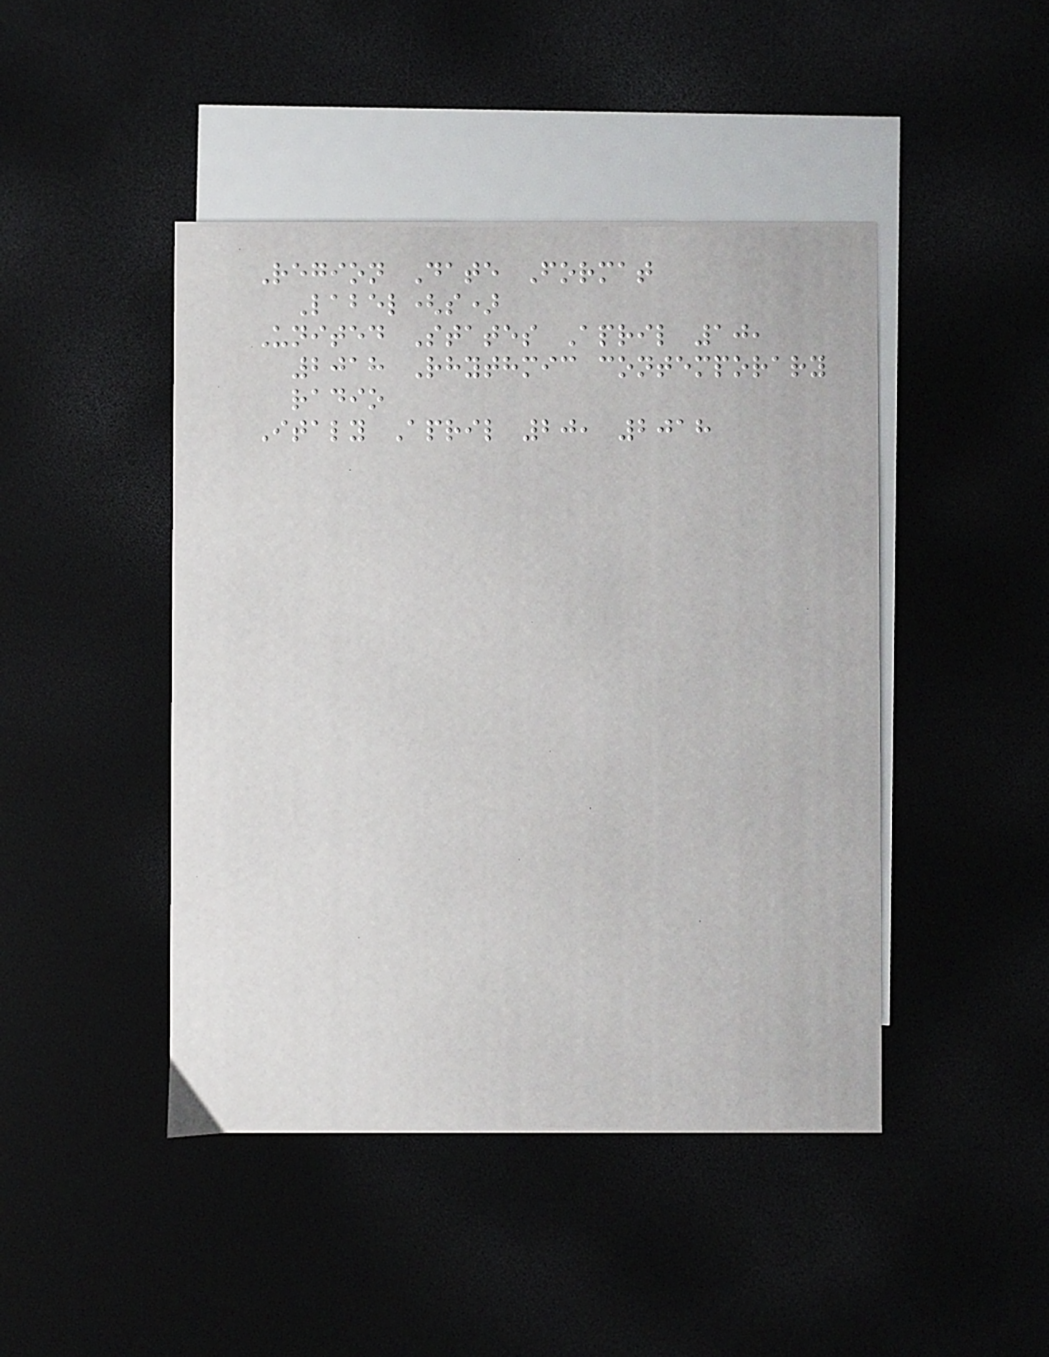Region Date Format
Label(s)
United States April 10,
2018 Rhythmic contemporary
radio
Italy April 20, 2018
